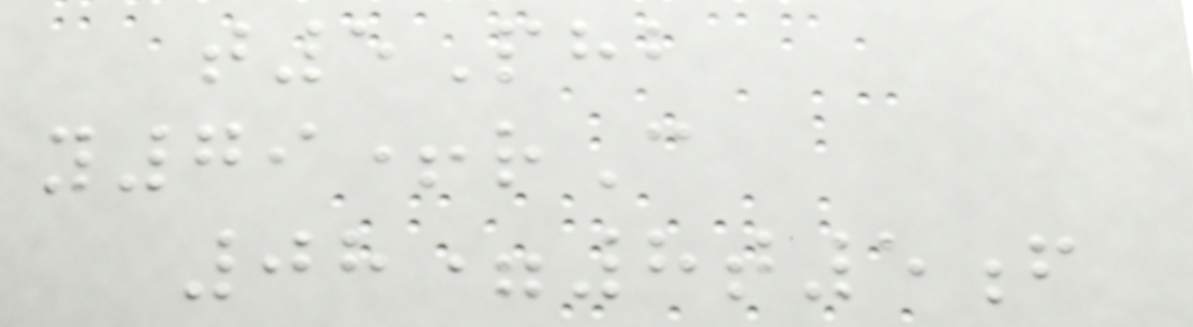t5Phb
y79+rC
08=8t5f
